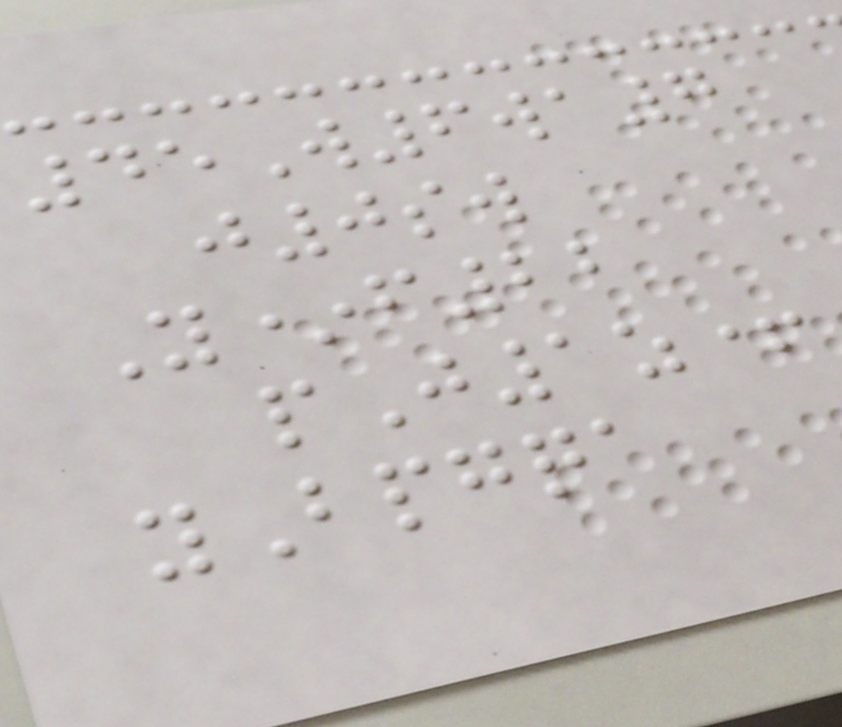45W6wa7
j0sw
Y*f22
pJ1z+
yBpgqa
